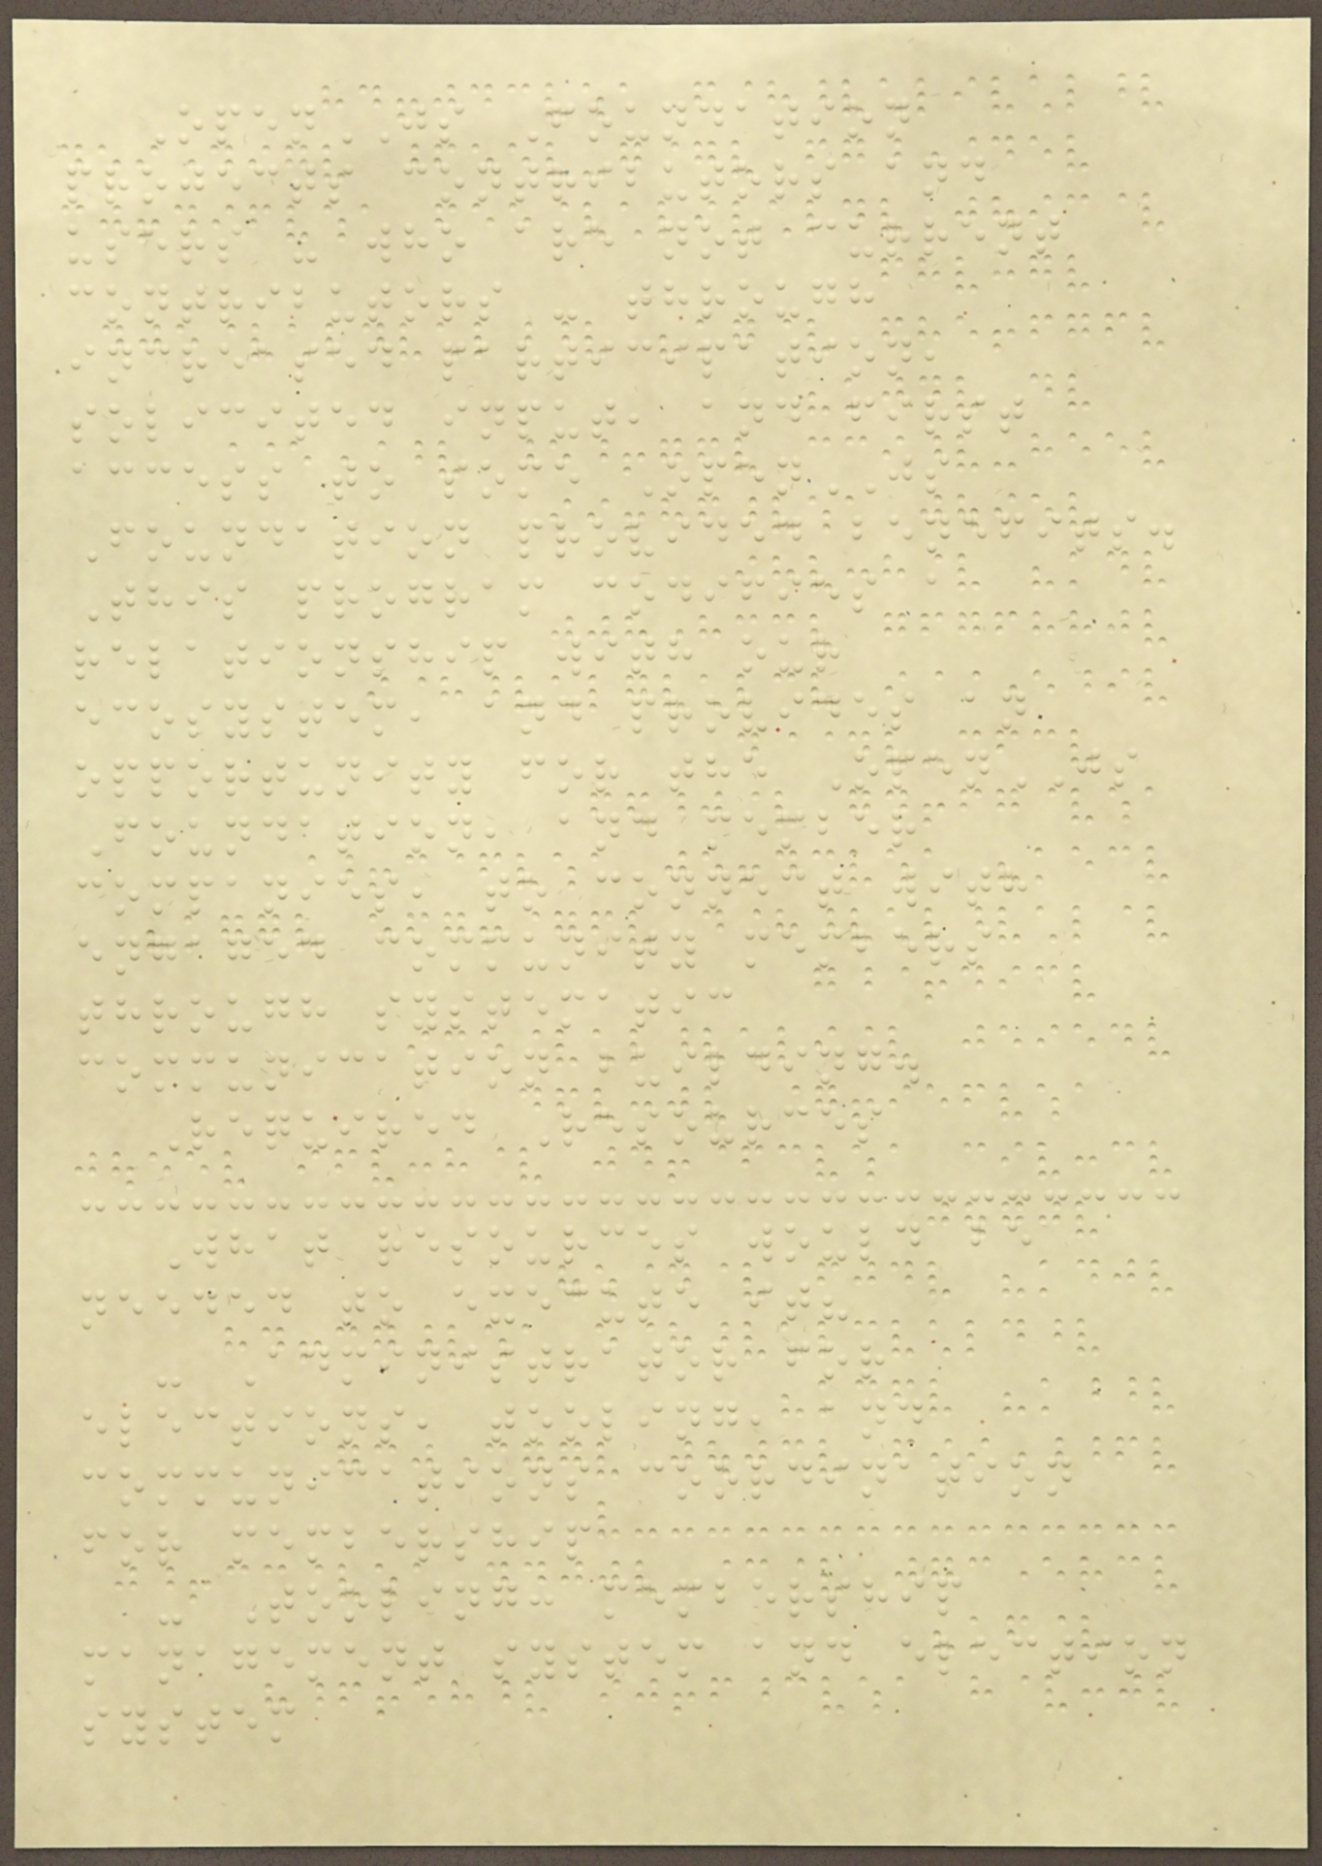OpenJS Foundation
projects contributors and
users - who are not current
contributors - through
increased participation,
solicited input, and first
access to some OpenJS
Foundation provided benefits.
This program codifies a
relationship with our
ecosystem, and provides an
opportunity for the OpenJS
Foundation, and member
companies, to connect with
engaged community members
through systematic
communication building.
Required Resources
What resources would be
needed to execute it?
- Administrator for
elections, tooling, and
communications coordination
for membership
- Tooling: membership
management system and election
system
